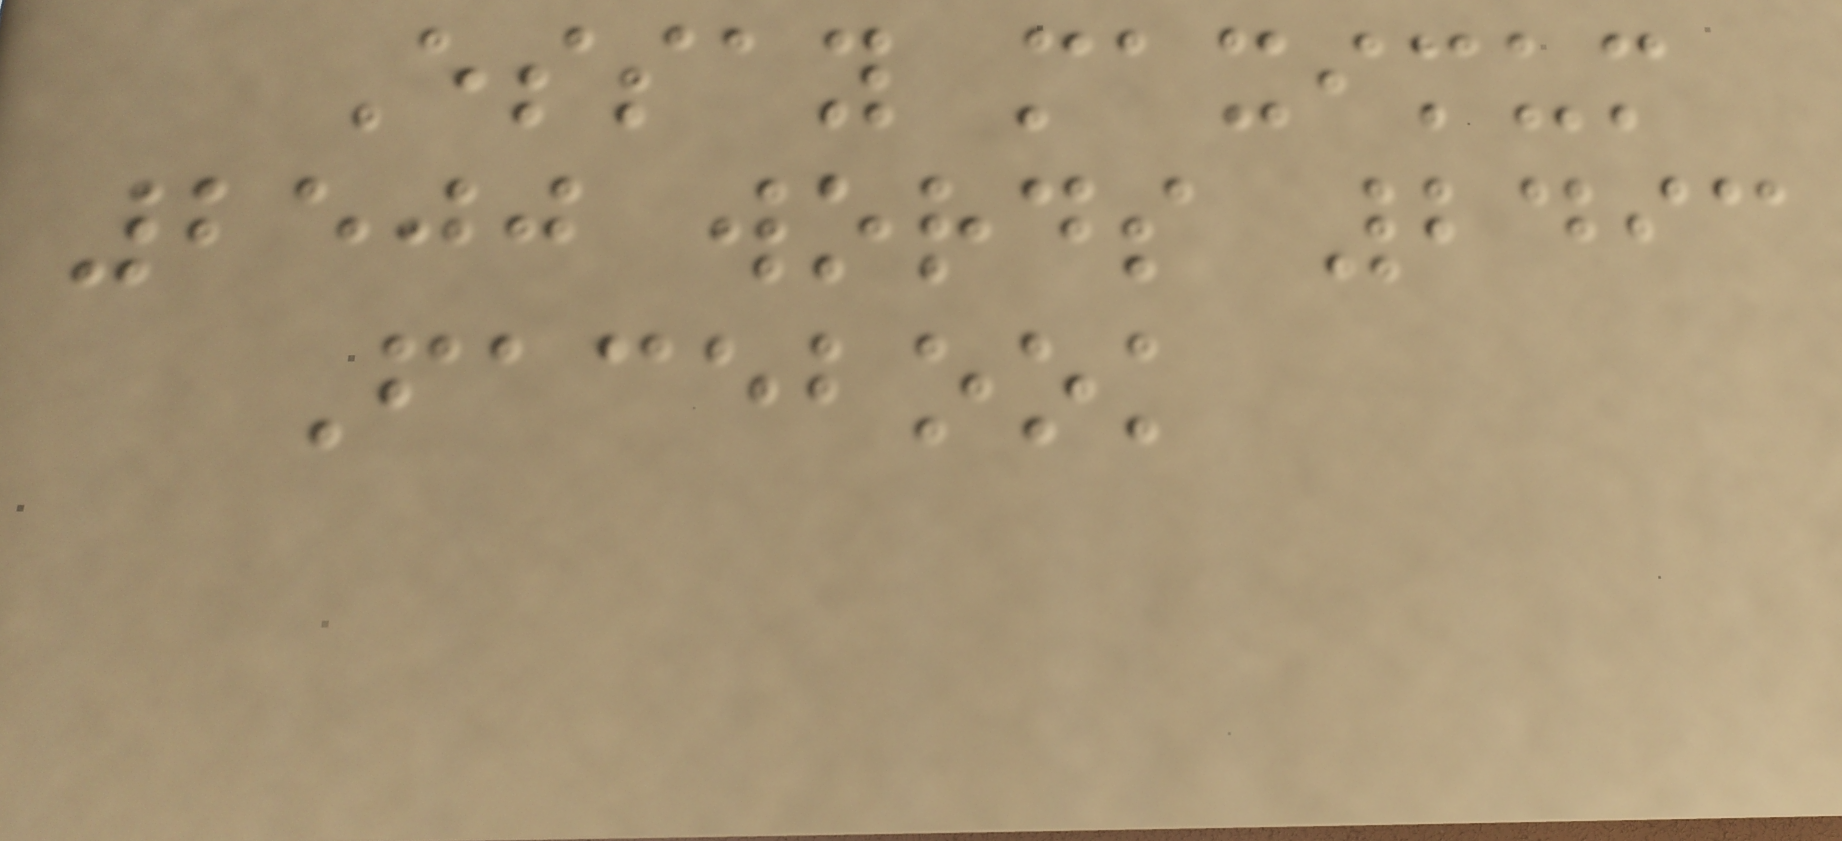Essay maximum
2500 words 2493
Facebook
